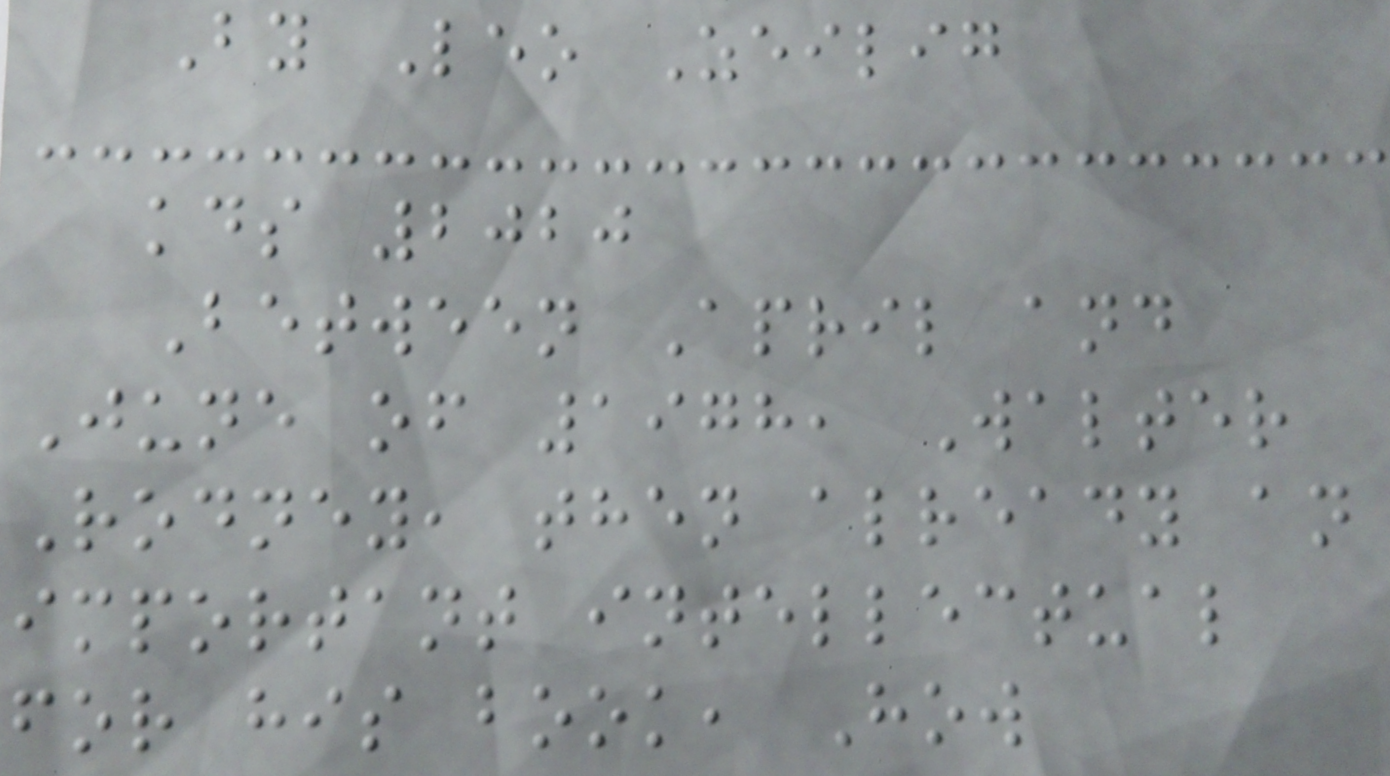By Leo Zeilig
kds 2020
Between April and
June of 1978, Walter
Rodney, then already an
important intellectual
for his book, How
